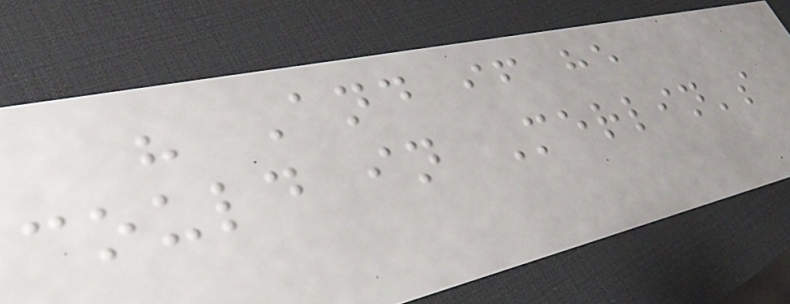" And if he
could in Merlin's
